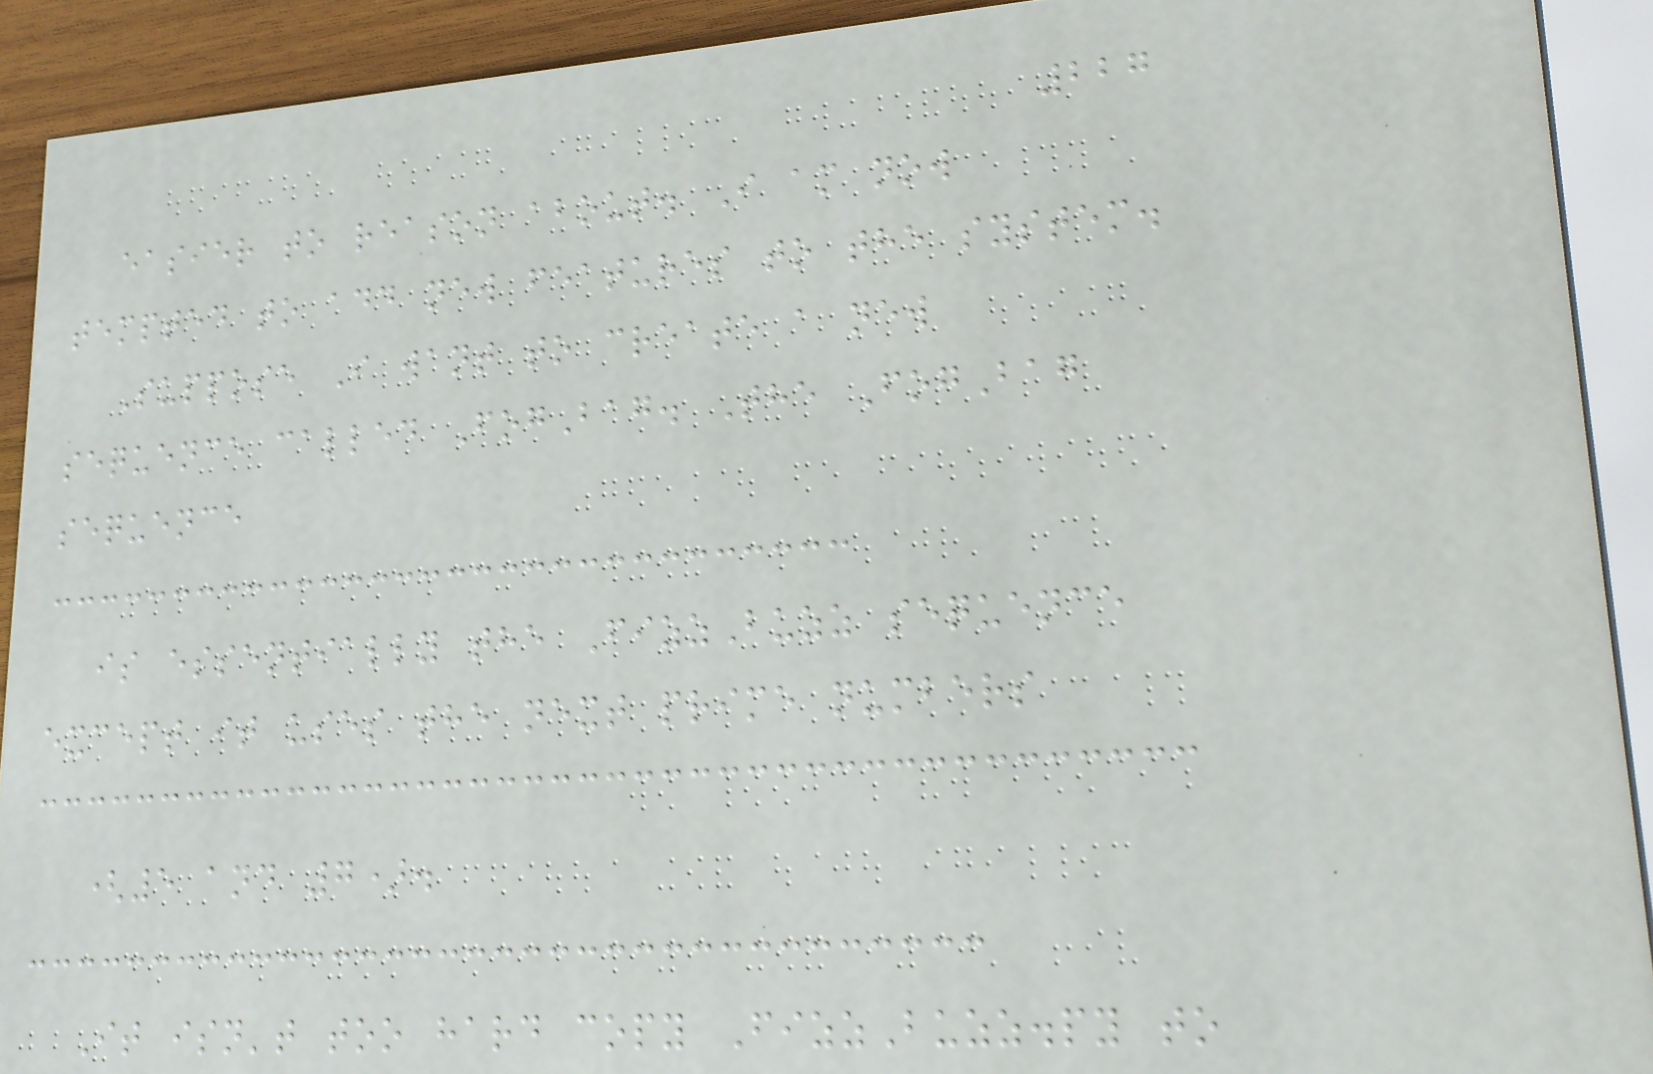227
easier to reason about. I am now
tempted to add new features to the system.
Suppose I want to create a new
sequence called FogBag. The FogBag
sequence
is essentially the FizzBuzz sequence
except it uses the next prime numbers
(5 and 7).
It isn't too hard copy FizzBuzz.py to
